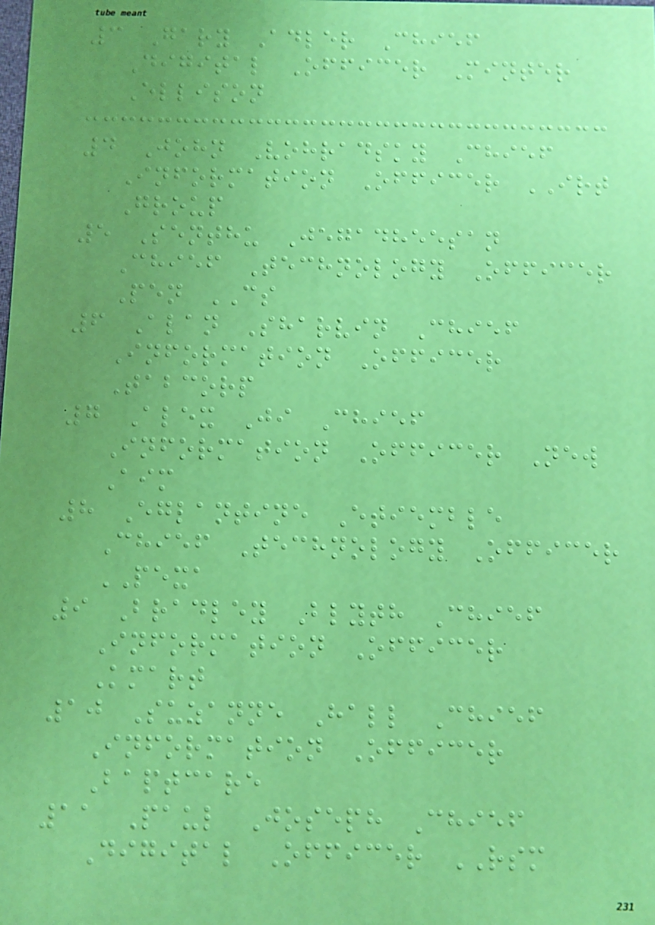3 Gary Adler Chief
Digital Officer Minter
Ellison
4 John Vohradsky Chief
Information Officer IRT
Group
5 Senthu Jegadheesan
Chief Technology Officer
Pen CS
6 Alan Sharvin Chief
Information Officer
Tabcorp
7 Alex Ji Chief
Information Officer New
Aim
8 Eglantine Etiemble
Chief Technology Officer
PEXA
9 Bradley Blyth Chief
Information Officer
Kmart
10 Suzanne Hall Chief
Information Officer
Baptcare
11 Paul Joseph Chief
Digital Officer RSM
